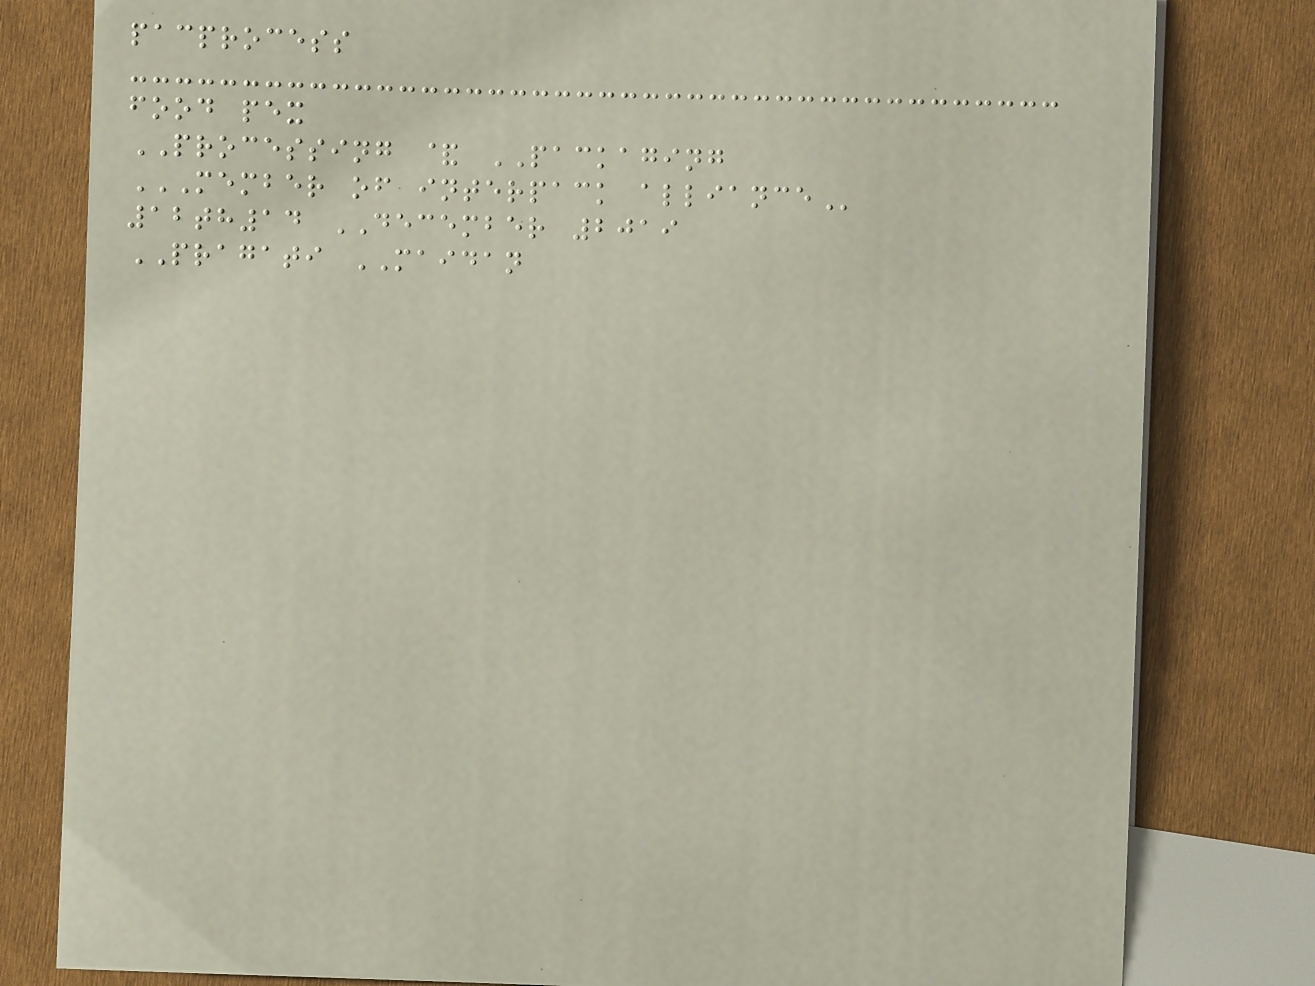pacprocess
food pex
PROCESSING & PACKAGING
MEMBER OF INTERPACK ALLIANCE
12th14 DECEMBER 2019
PRAGATI MAIDAN
